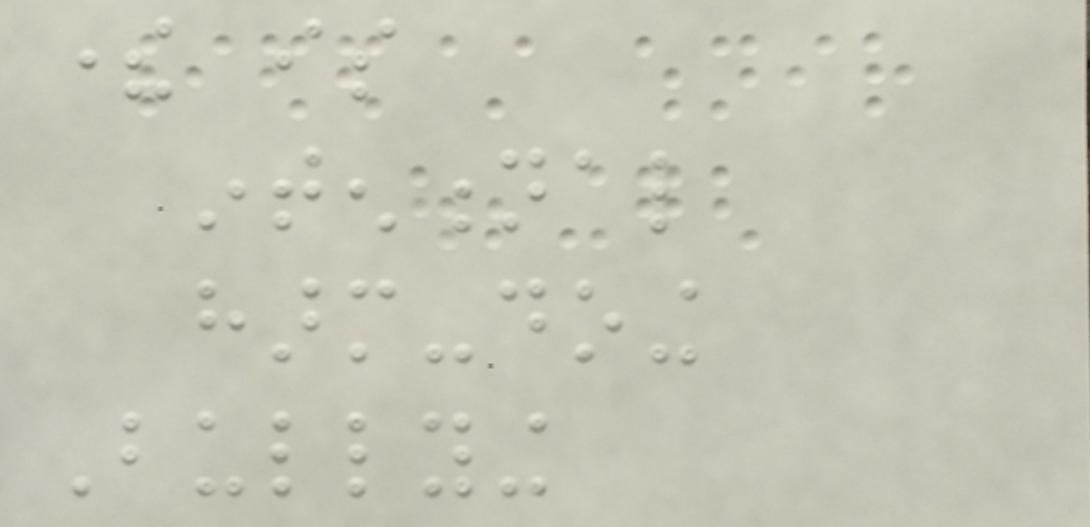there is
intentional
harm-doing
Bullying
